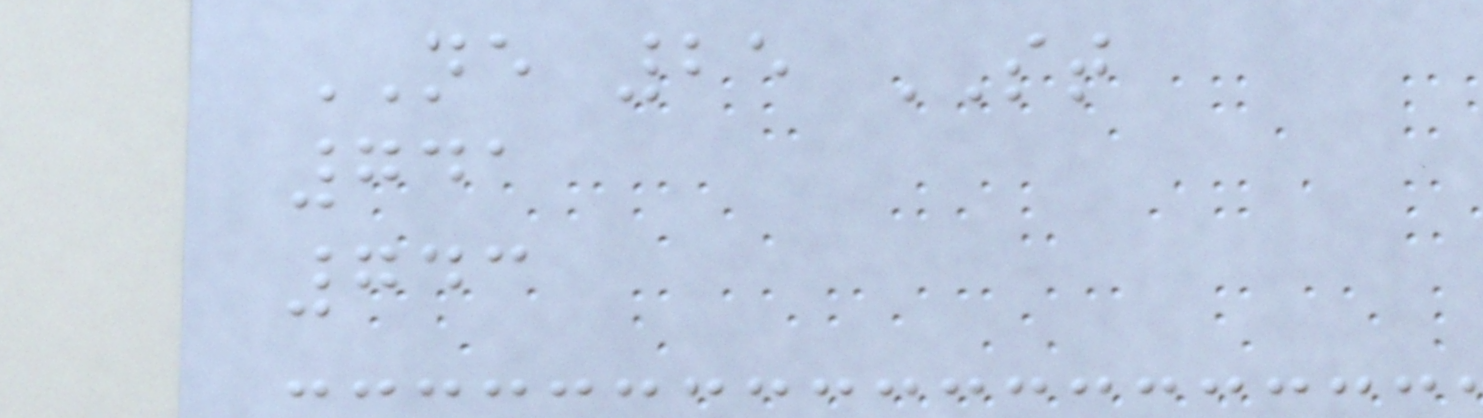NE 25 ST
741
743
